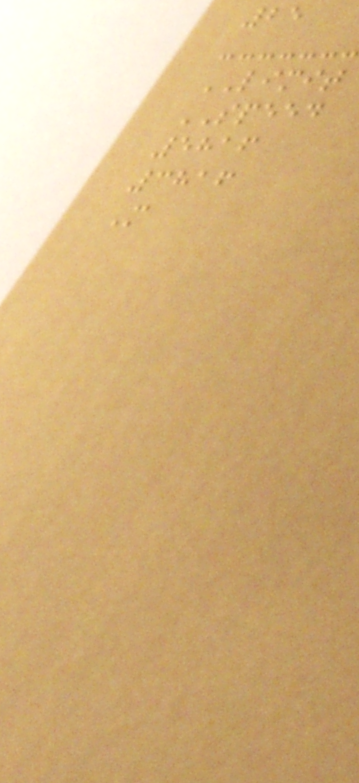25
LIMIT
SPEED
5816
3816
M
